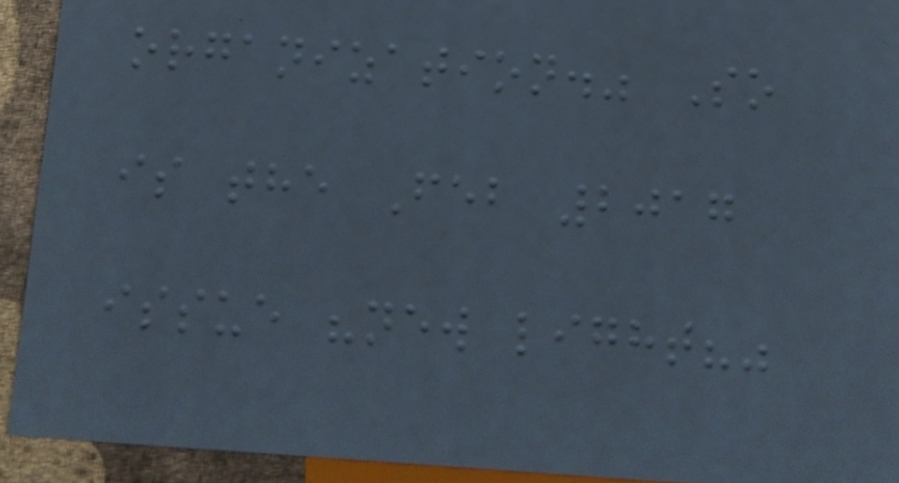organization." So
is the Feb 2017
issue "new light?"
